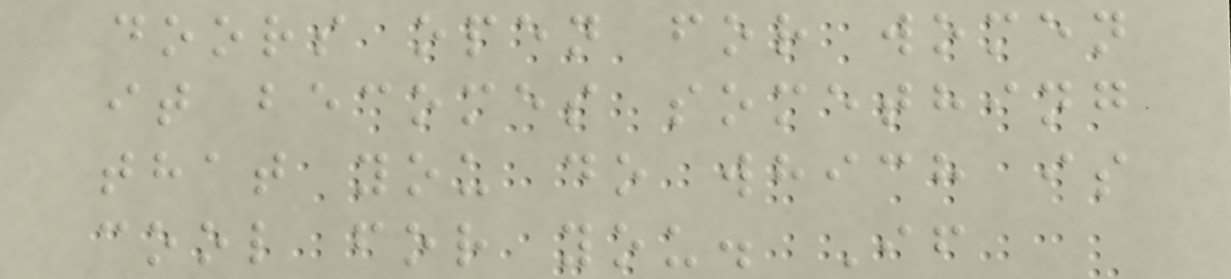doors open for women
it becomes something
that you do which is
cool for you. If
